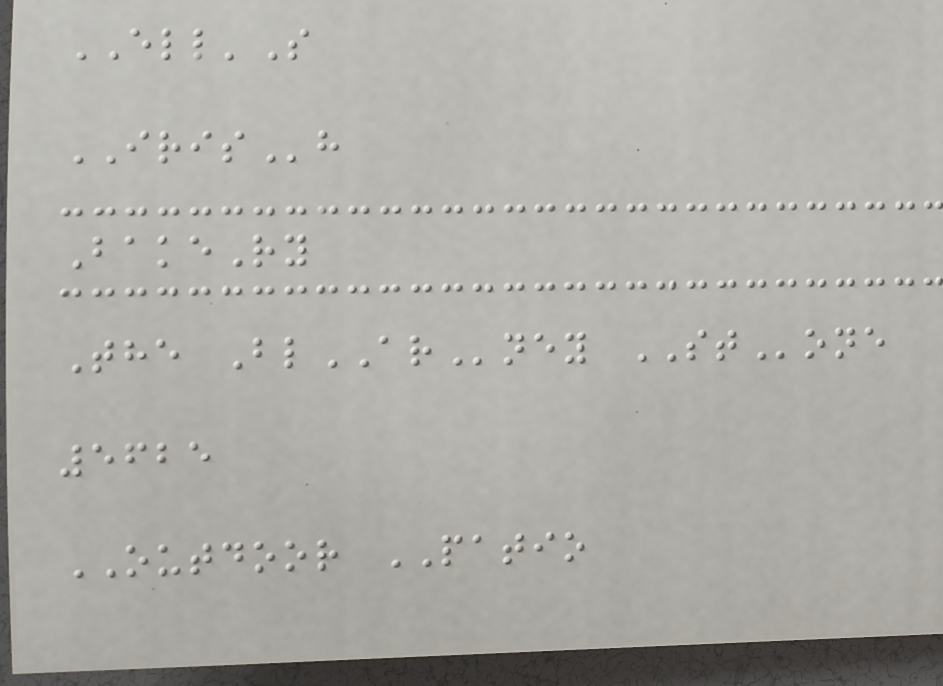ELL'S
IRISh
BakeRy
The BlARney STone
5625
OUTDOOR PATIO
